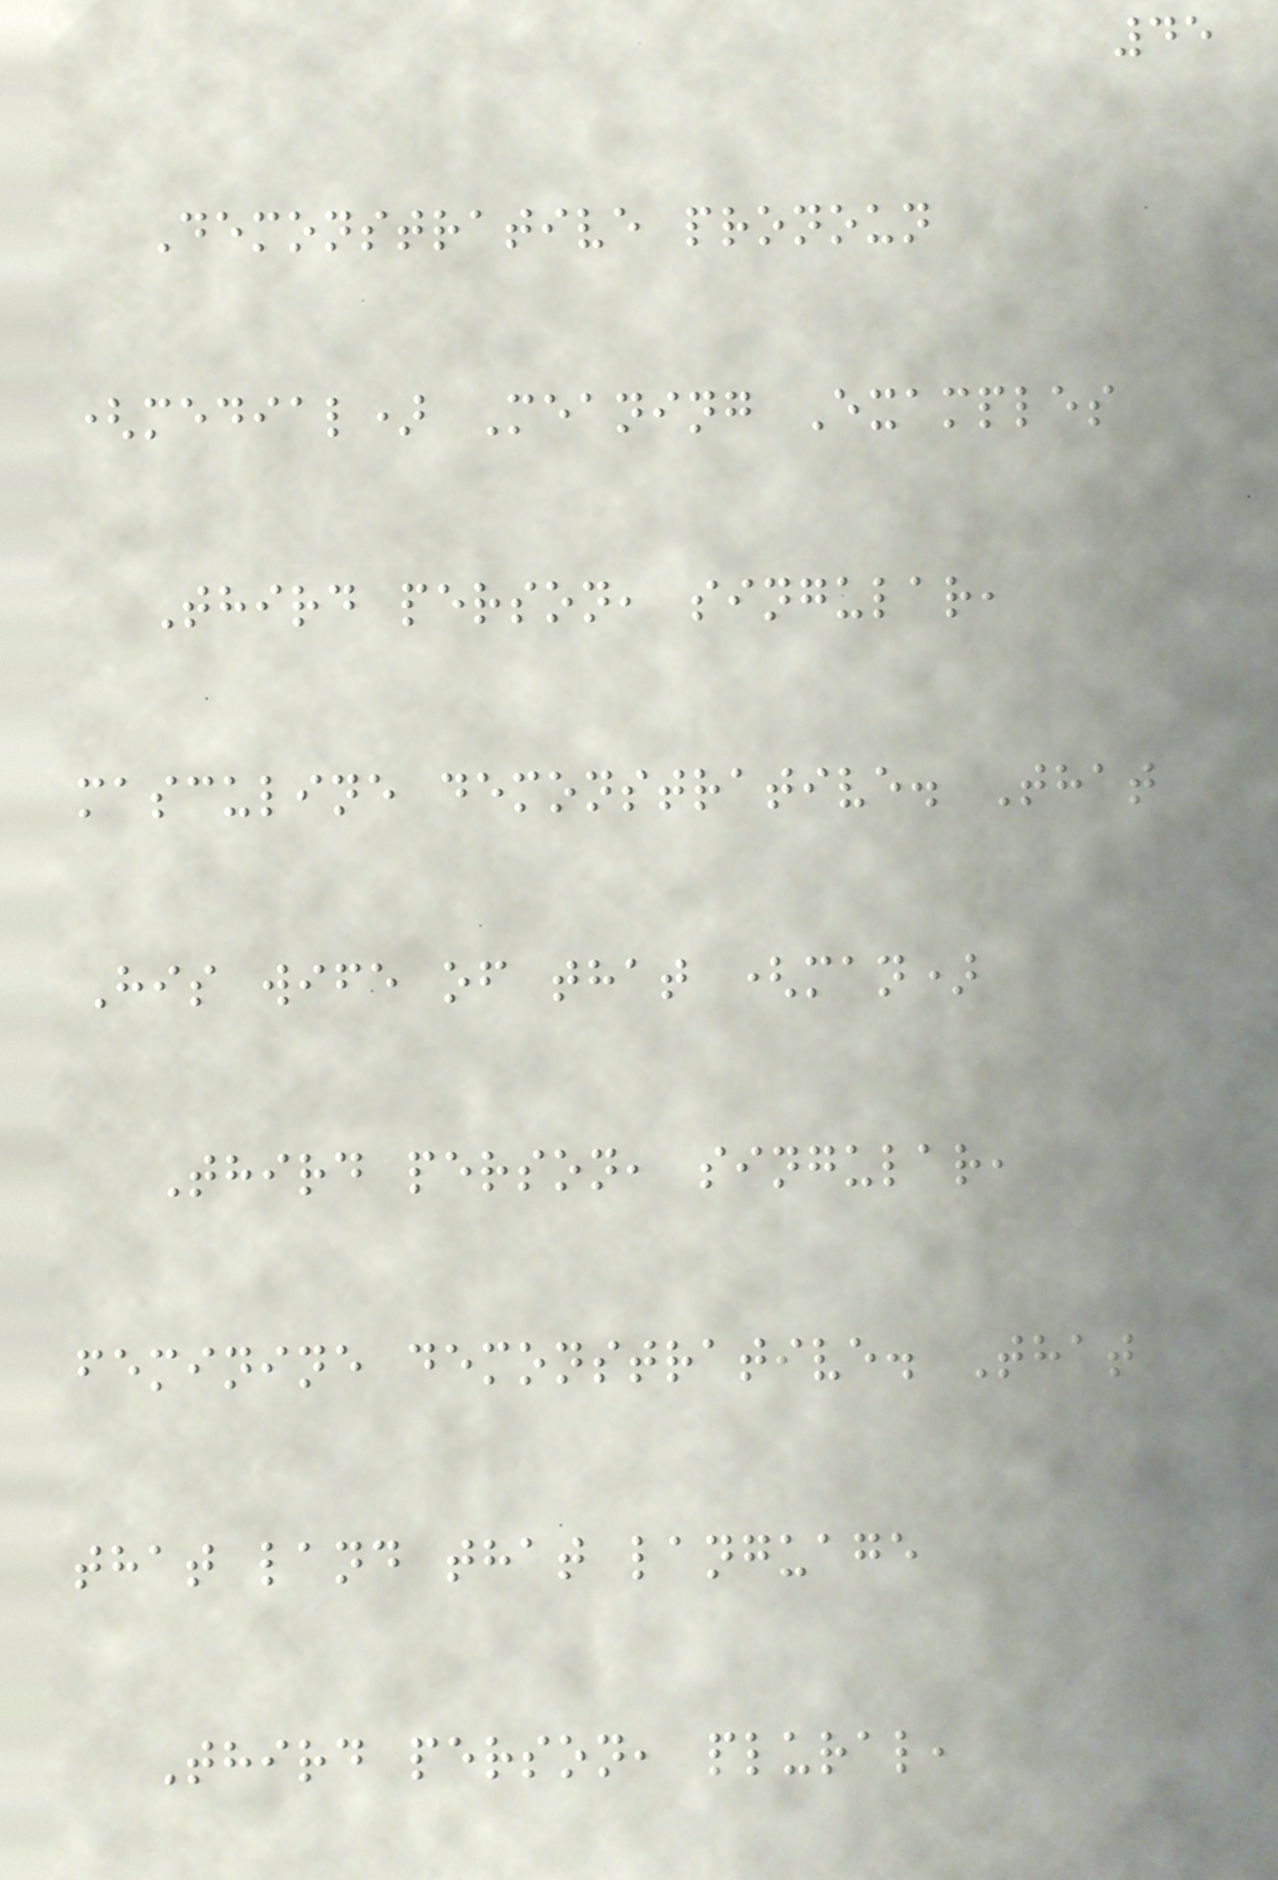45
Demonstrative pronoun
(medial) Meaning Examples
Third person, singular,
masculine demonstrative. That
His wife of that (man)
Third person, singular,
feminine demonstrative. That
that land that language
Third person, plural,
